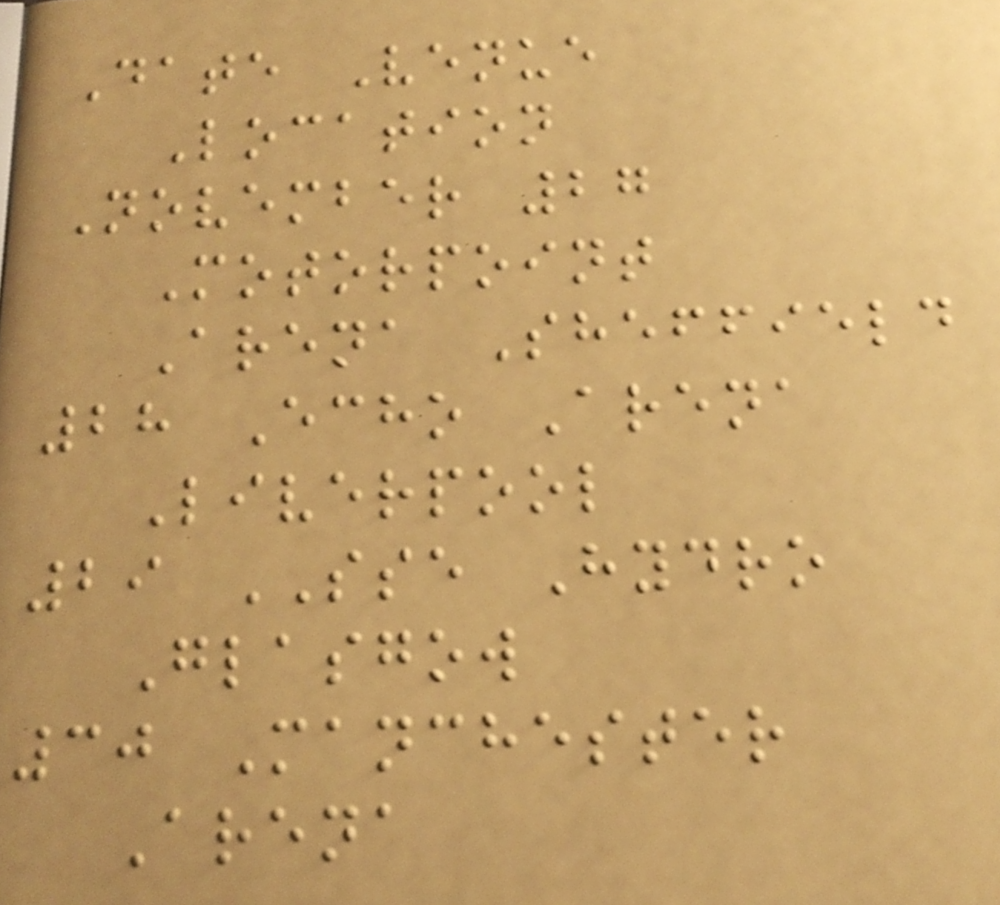Date Venue
Location
November 27
Motorpoint
Arena Sheffield
28 Echo Arena
Liverpool
29 SSE Hydro
Glasgow
30 Manchester
Arena
